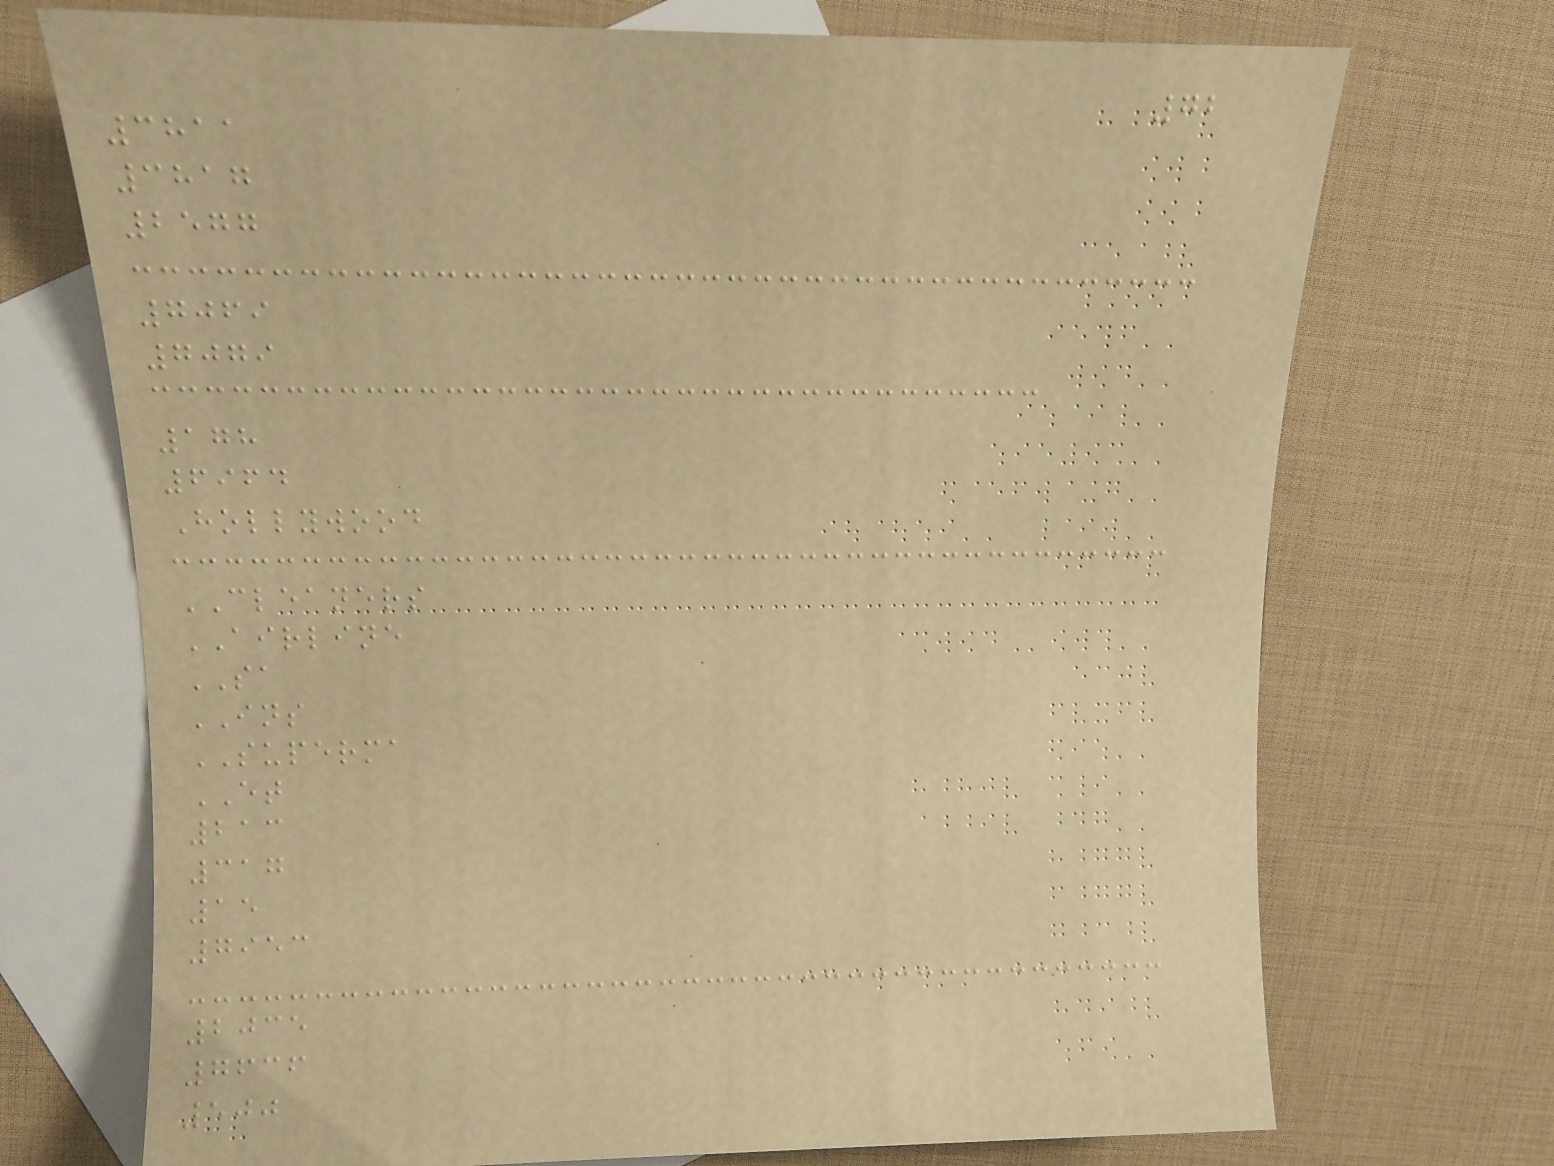72
3811
3817
2577
7069
7079
178
6964
Hollywood
CLEANERS
AIRLINE
SA
INS
SUPERMA
ET
213
317
15
7953
2035
7636
500
